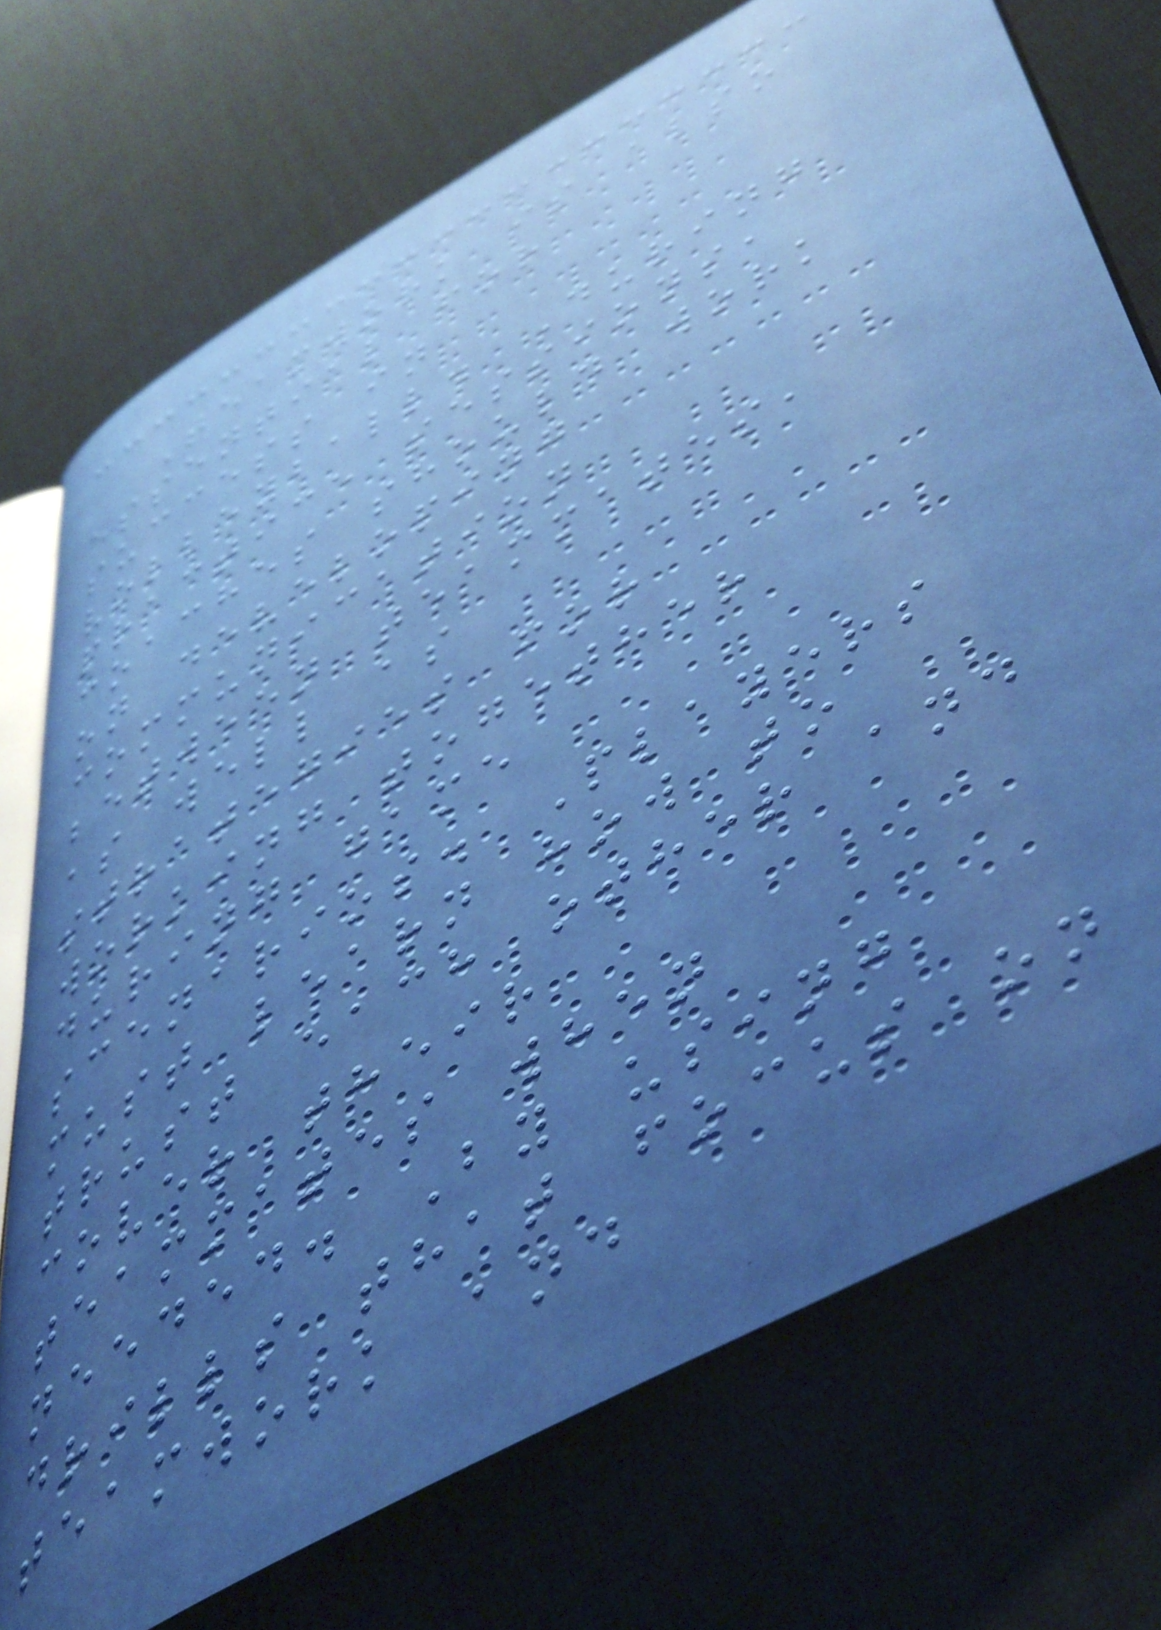Teamwork is also
essential for
success in
volleyball. During
practice sessions,
coaches should work
on developing
communication
between teammates,
as well as
strategies for
working together
during game
scenarios. Players
must learn how to
trust each other and
cover their
teammates when
needed. By using
drills that focus on
teamwork and
